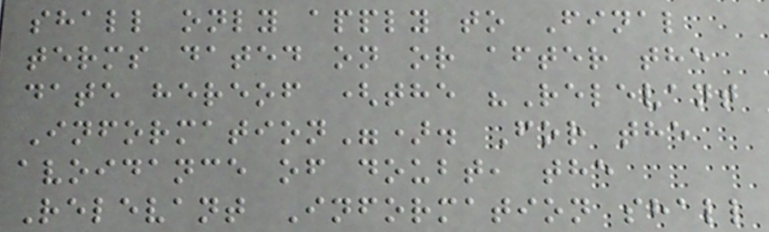shall only apply to Final
terms dated on or after the
date hereof (the "Relevant
Information"). For the
avoidance of doubt, the
Relevant Information shall
